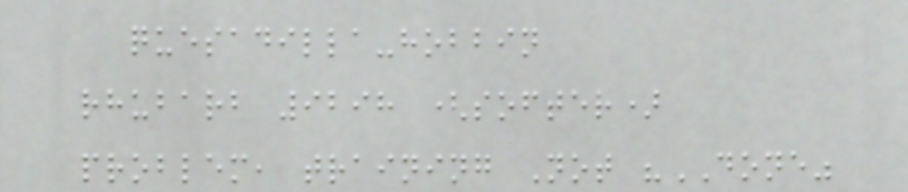quesadilla-hobbin
rhubarb 9298 (softer)
problem, training Not "DONE"
